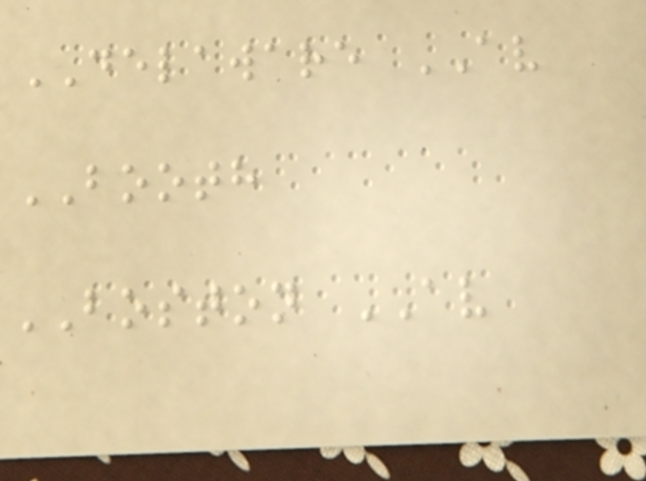DELAWARE AV
BOOTH
BOSTON AV
